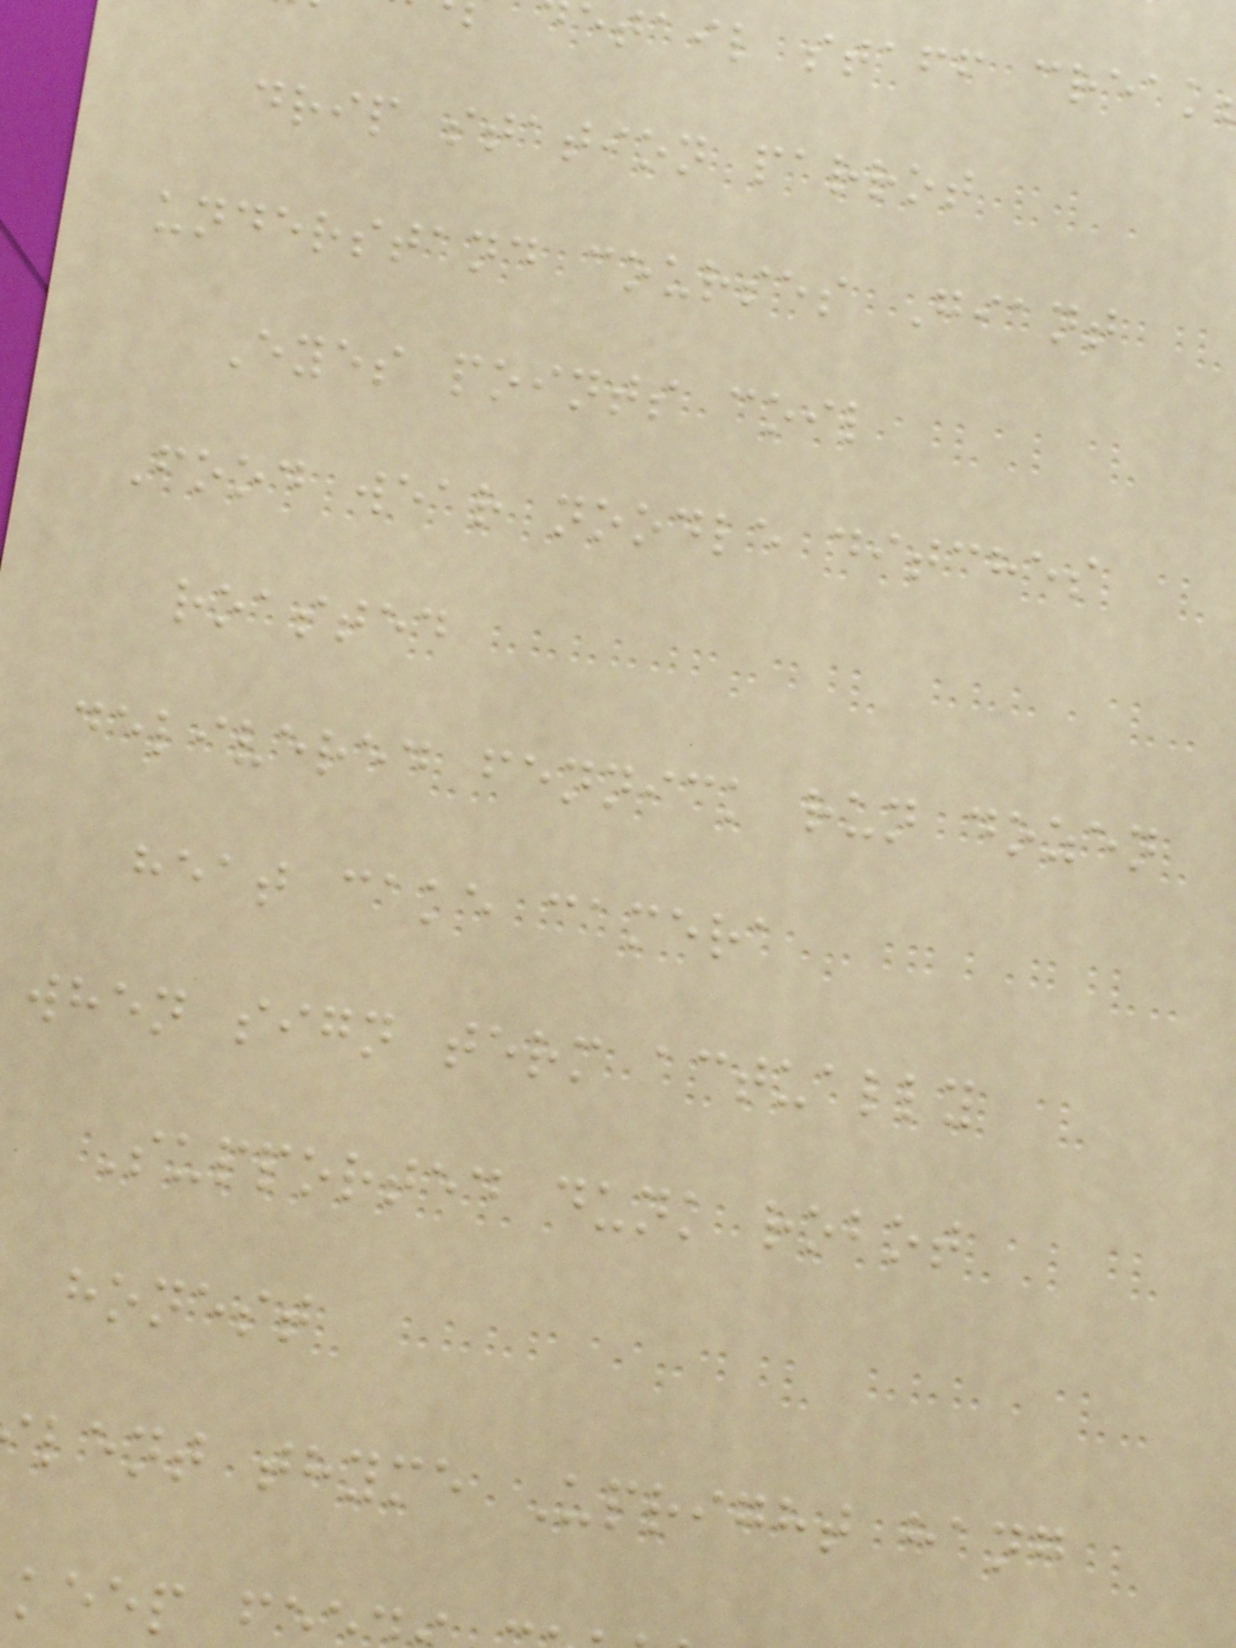etail staff creak
drip station parrot
understand courses Giant
Eyes points coil
Food wear noodle ditches
roasted
delivered fennick run dozen
heat cake camera
when sign term actually
Supported dunk robot
honest
lent thyme Upright hang
keep f
